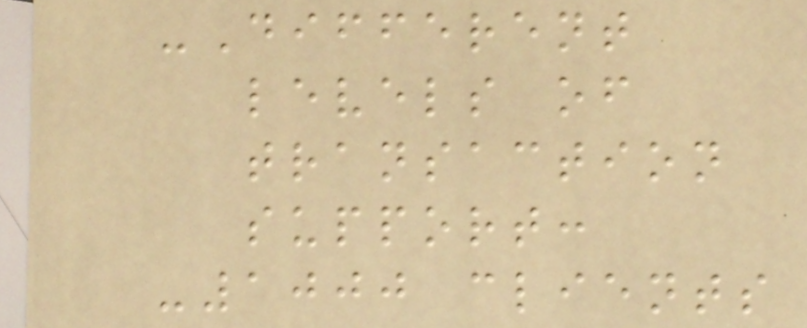-Different
levels of
transaction
support:
-1000 clients
